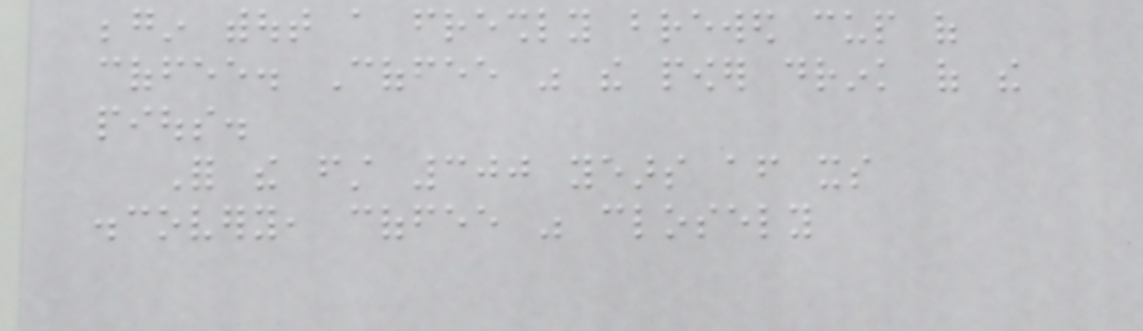begin without a freshly brewed cup of
coffee. Coffee was the power drink of the
pious.
For the first 300 years after its
discovery, coffee was closely
